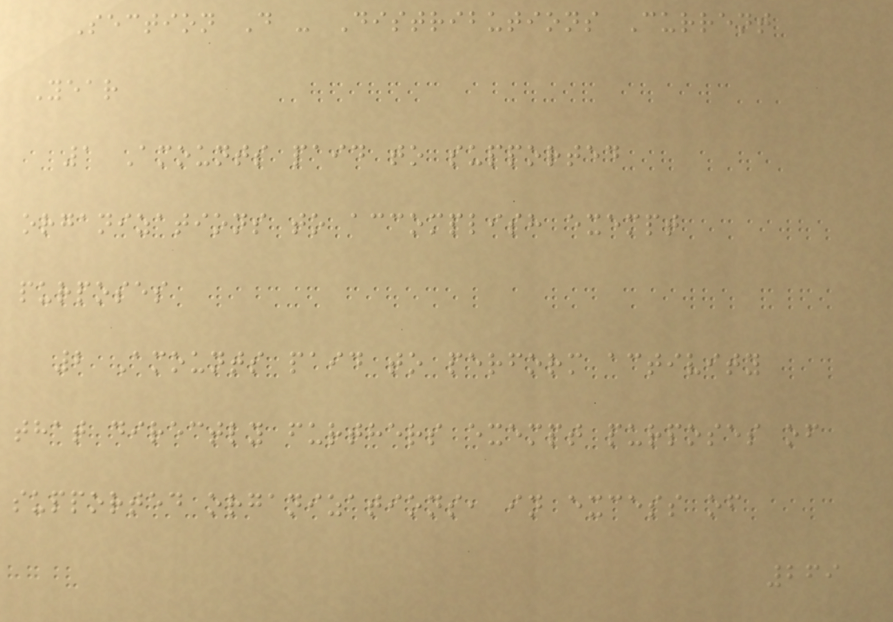Section D - Distributions Current
Year
1 Amounts paid to supported
organizations to accomplish exempt
purposes
2 Amounts paid to perform activity
that directly furthers exempt purposes of
supported organizations, in excess of
269
